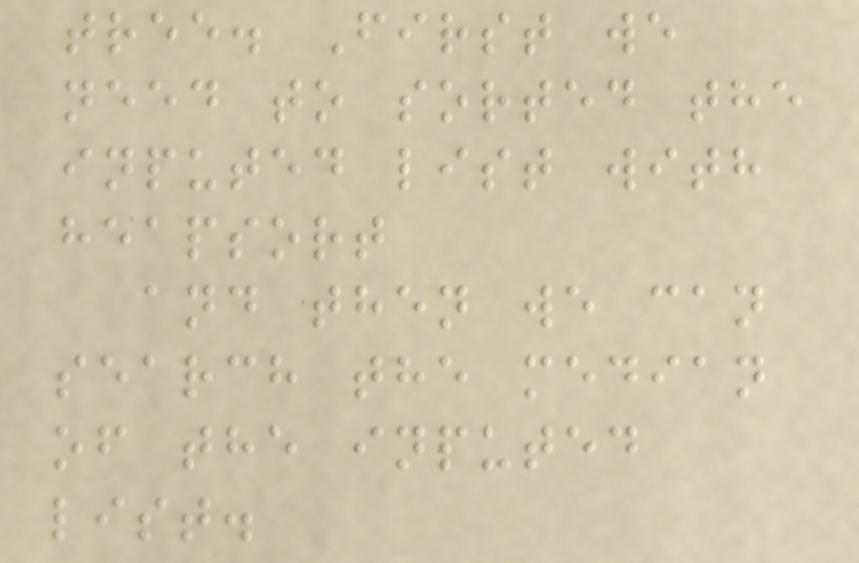tree. First we
need to sorted the
inputed list with
heapsort
and then we can
search the median
of the inputed
list.
